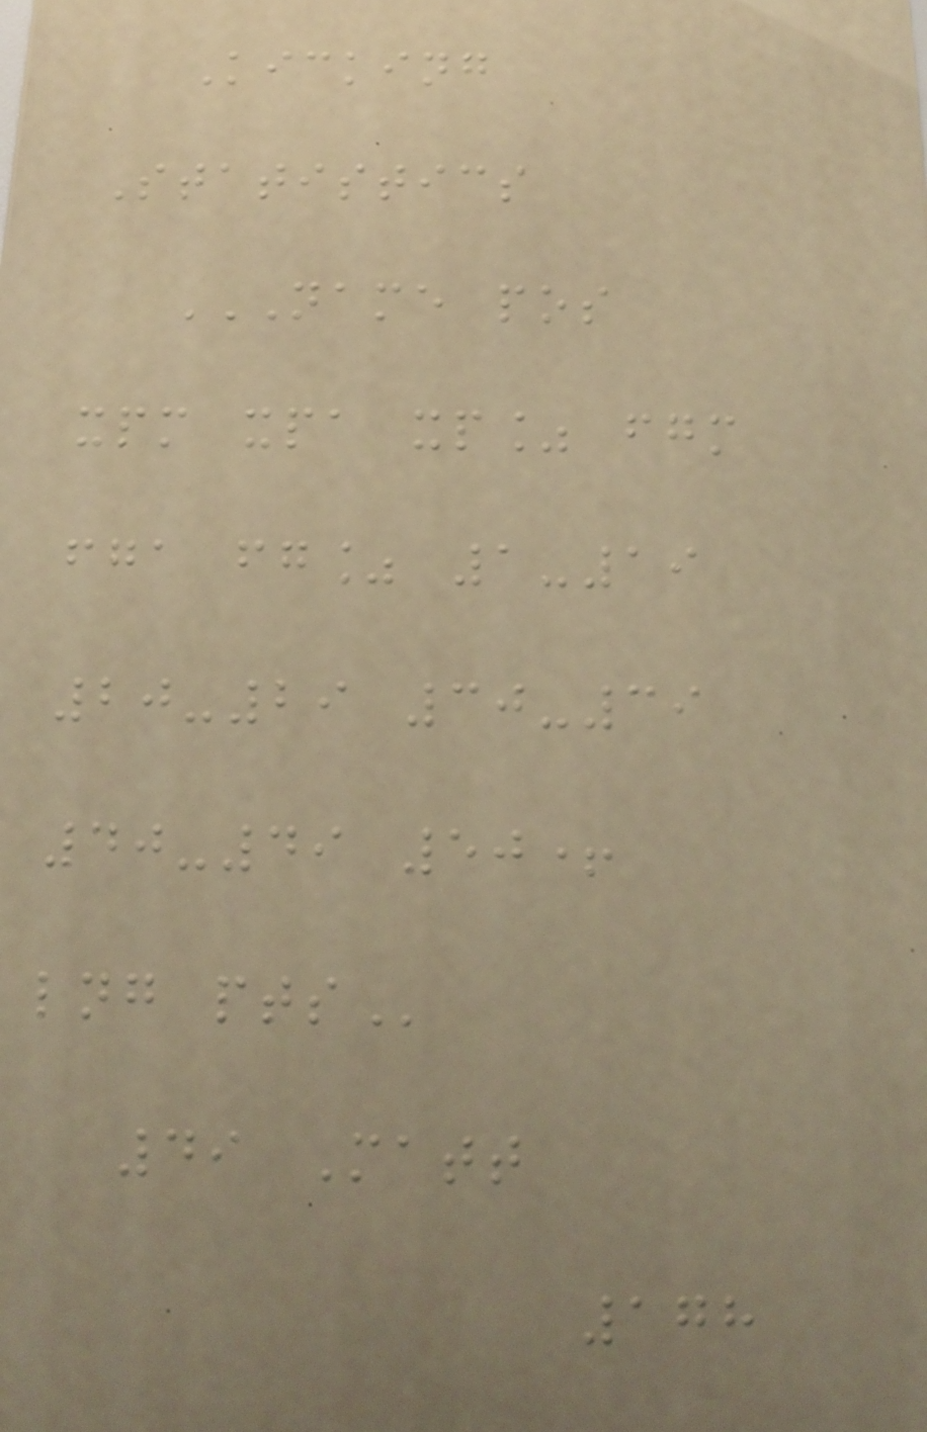Kicking
Statistics
NAME POS
XPM XPA XP% FGM
FGA FG% 1-19
20-29 30-39
40-49 50+
LNG PTS
49 Matt
178
